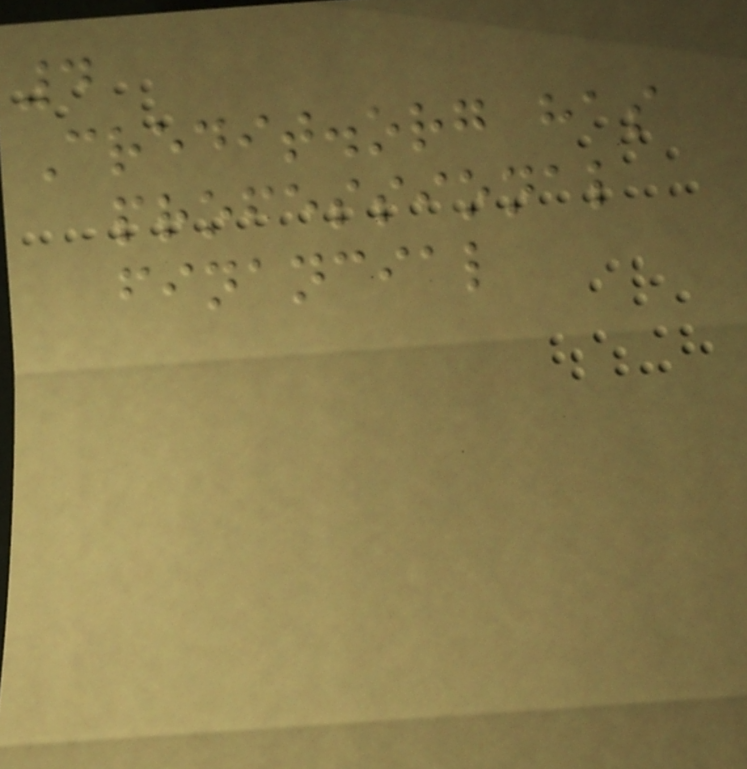4
Credit.org has
professional
financial
